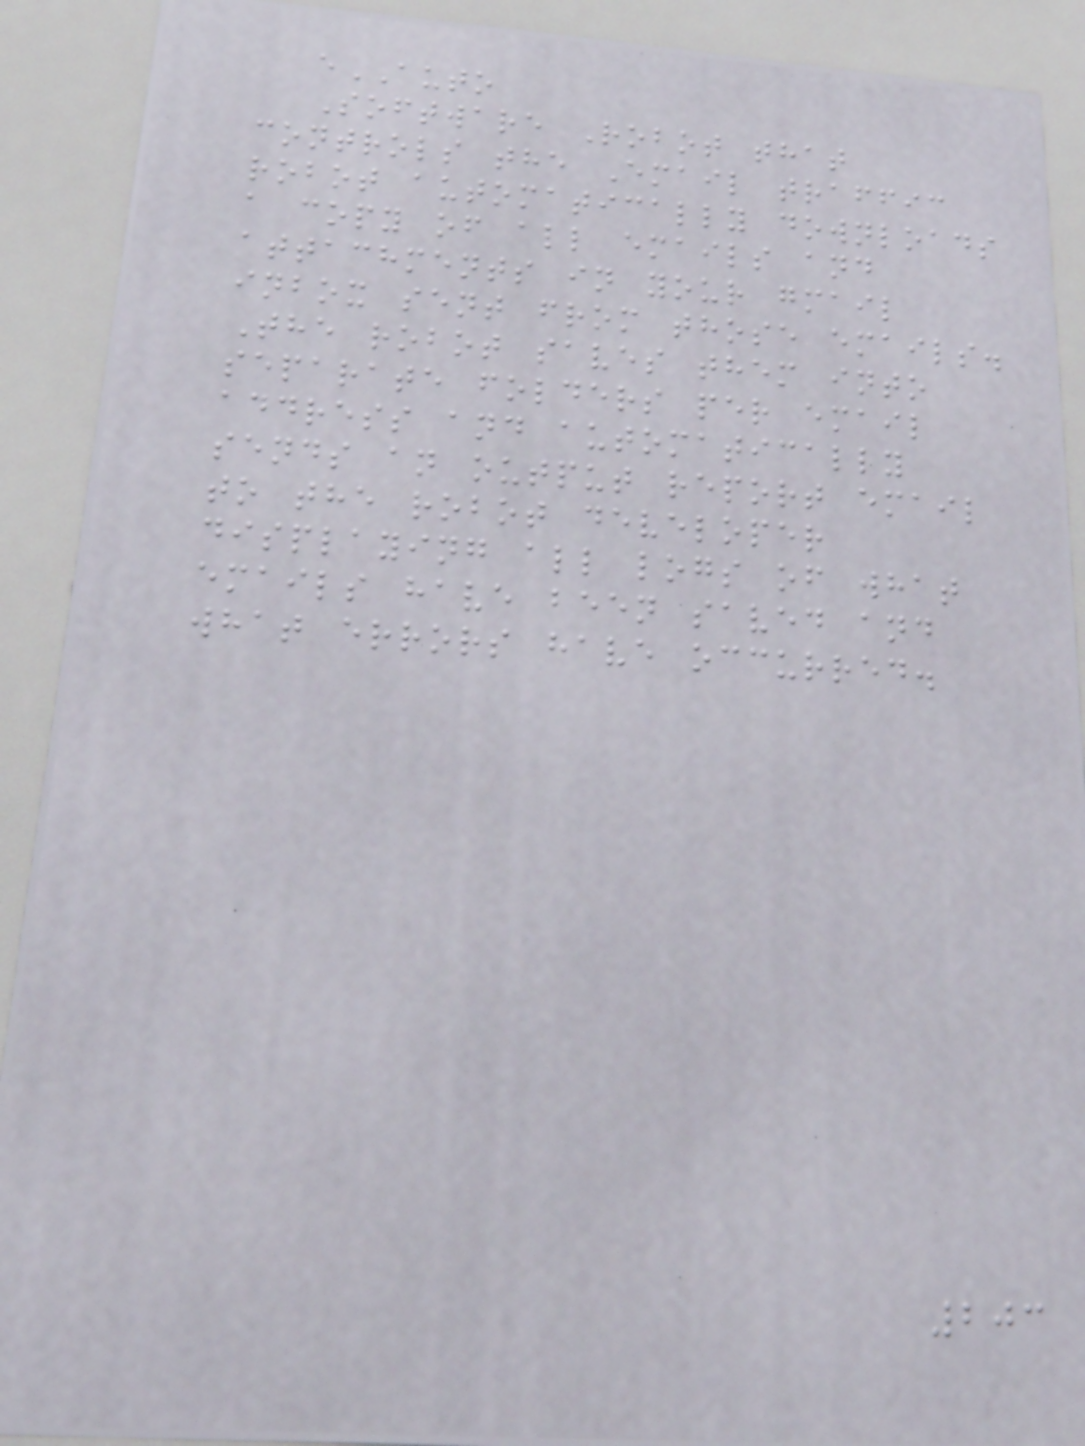eAUTO
Software Robot that
controls the Email traffic
robot automatically downloads
a copy of all emails and
attachments in your gmail
inbox sent from those emails.
The robot saves them into
separate folders per email
address and automatically
sends an output report email
to the robot developer
displaying all logs of what
emails have been saved and
what errors have occurred.
203
